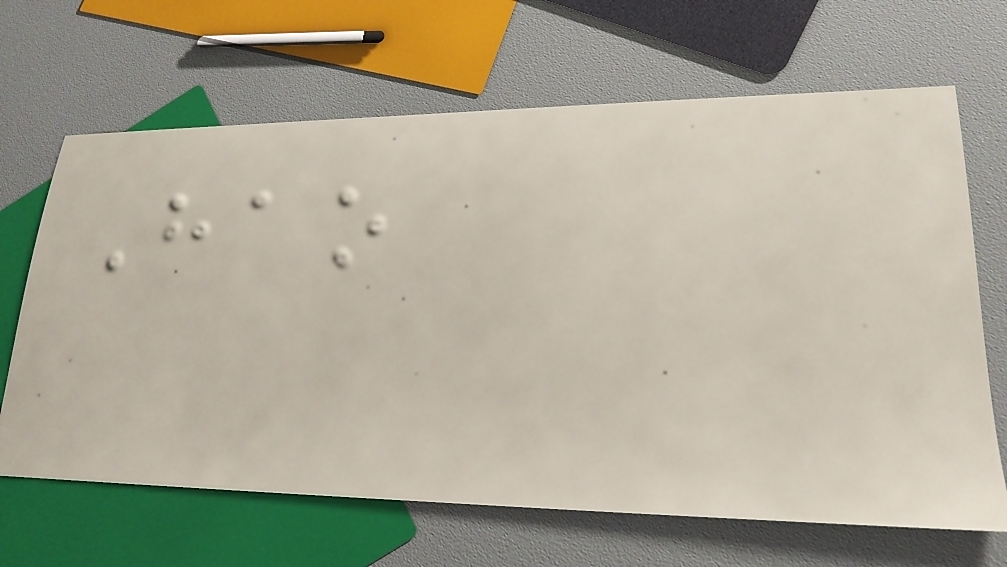Hao
